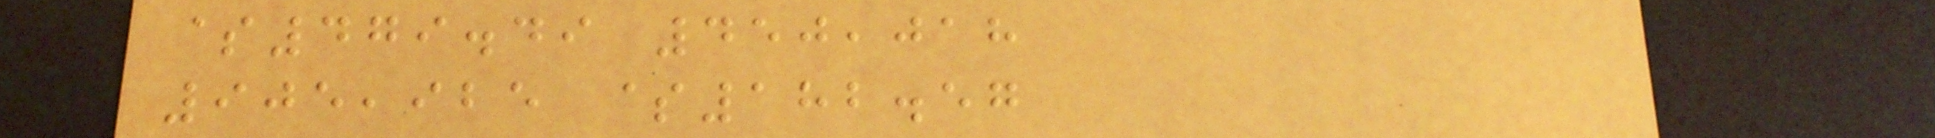$479.49 450,018
905,925 $182.57
